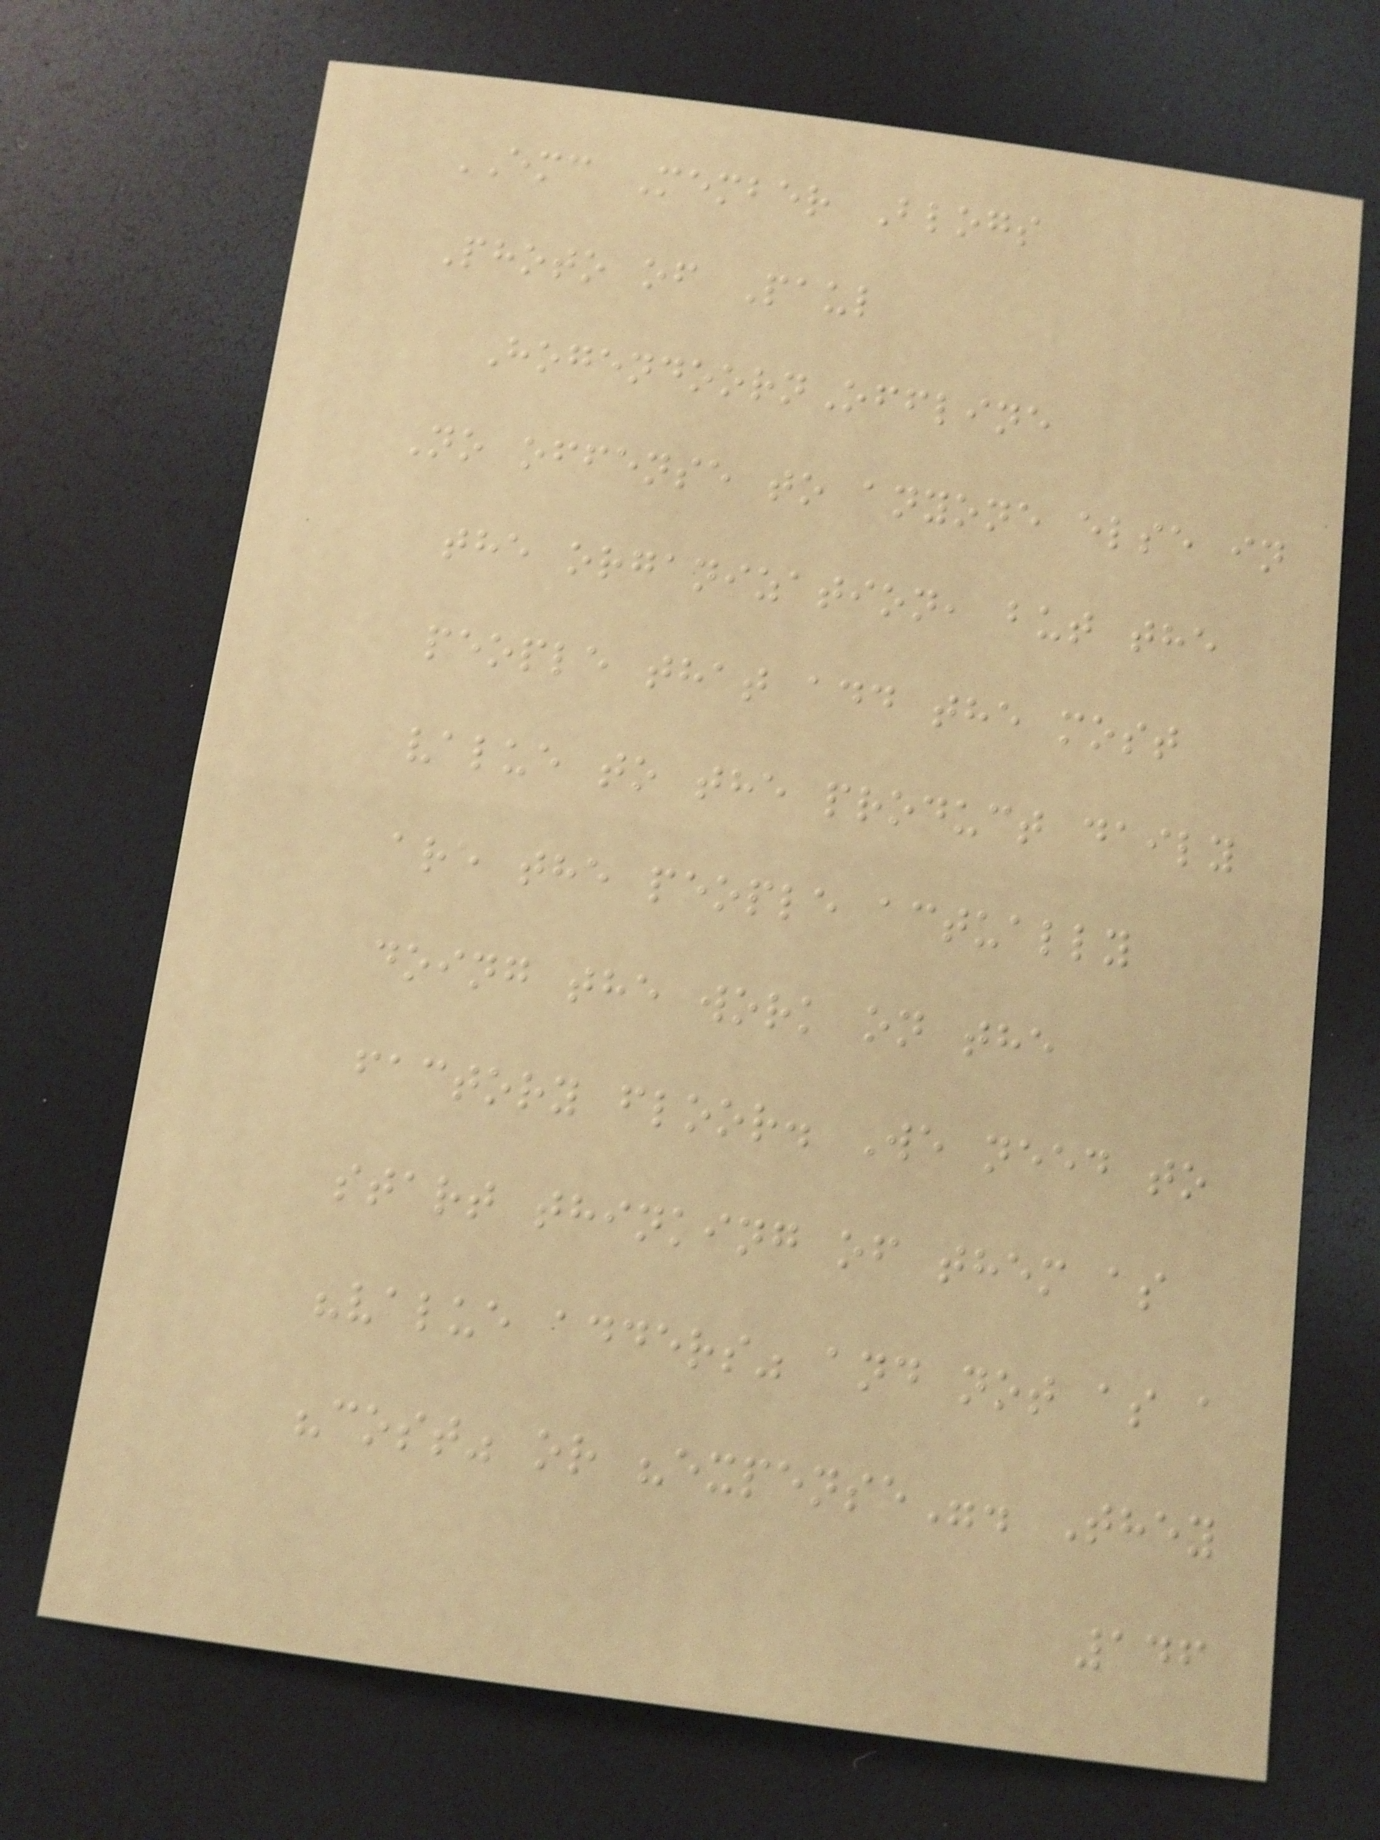EMC Member Blogs
Photo of Paul
HogendoornOffline
No offense to anyone else in
the organization, but the
people that add the most
value to the product daily
are the people actually
doing the work on the
factory floor. We need to
start thinking of them as
"value adders" and not as a
"cost" or "expense". They
146
